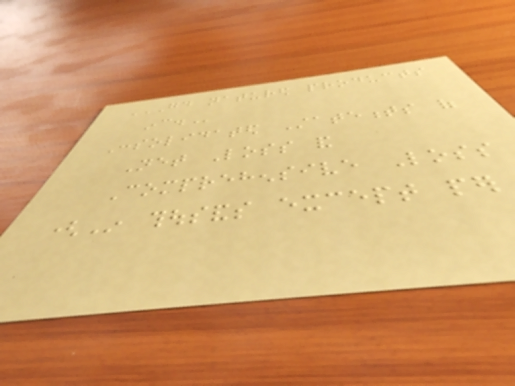GOOD NATURED PRODUCTS
INC.
Consolidated Statements of
Net Loss and
Comprehensive Loss
(In thousands except per
